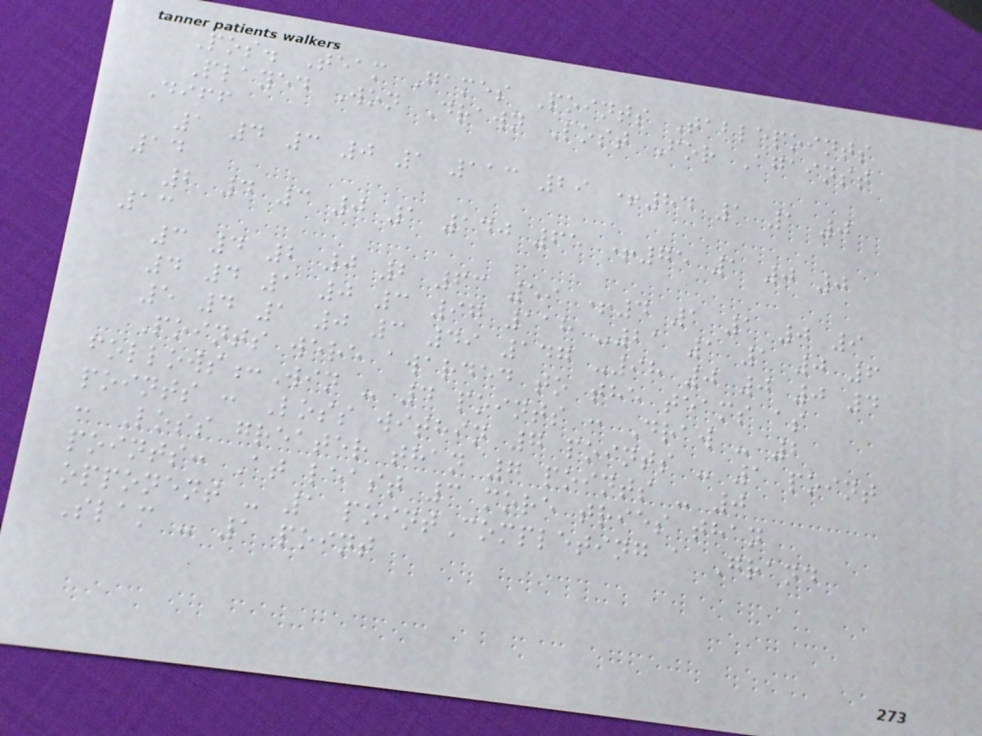Pos. Team Games Points Tablepoints
Played Won Drawn Lost For Against
Diff
1 4 3 0 1 113 29 +84 1 1 0
14
2 4 3 0 1 140 65 +75 1 0 0
13
3 4 2 0 2 63 59 +4 1 1 0 9
4 4 1 0 3 97 118 -21 1 1 0 6
5 4 1 0 3 49 147 -98 0 0 0 4
Points were awarded to the teams as
follows:Win - 4 points : Draw - 2
points : Loss within 7 points - 1 point
: Loss greater than 7 points - 0
points: At least 3 more tries than
opponent - 1 pointCompleting a Grand
Slam - 1 point
